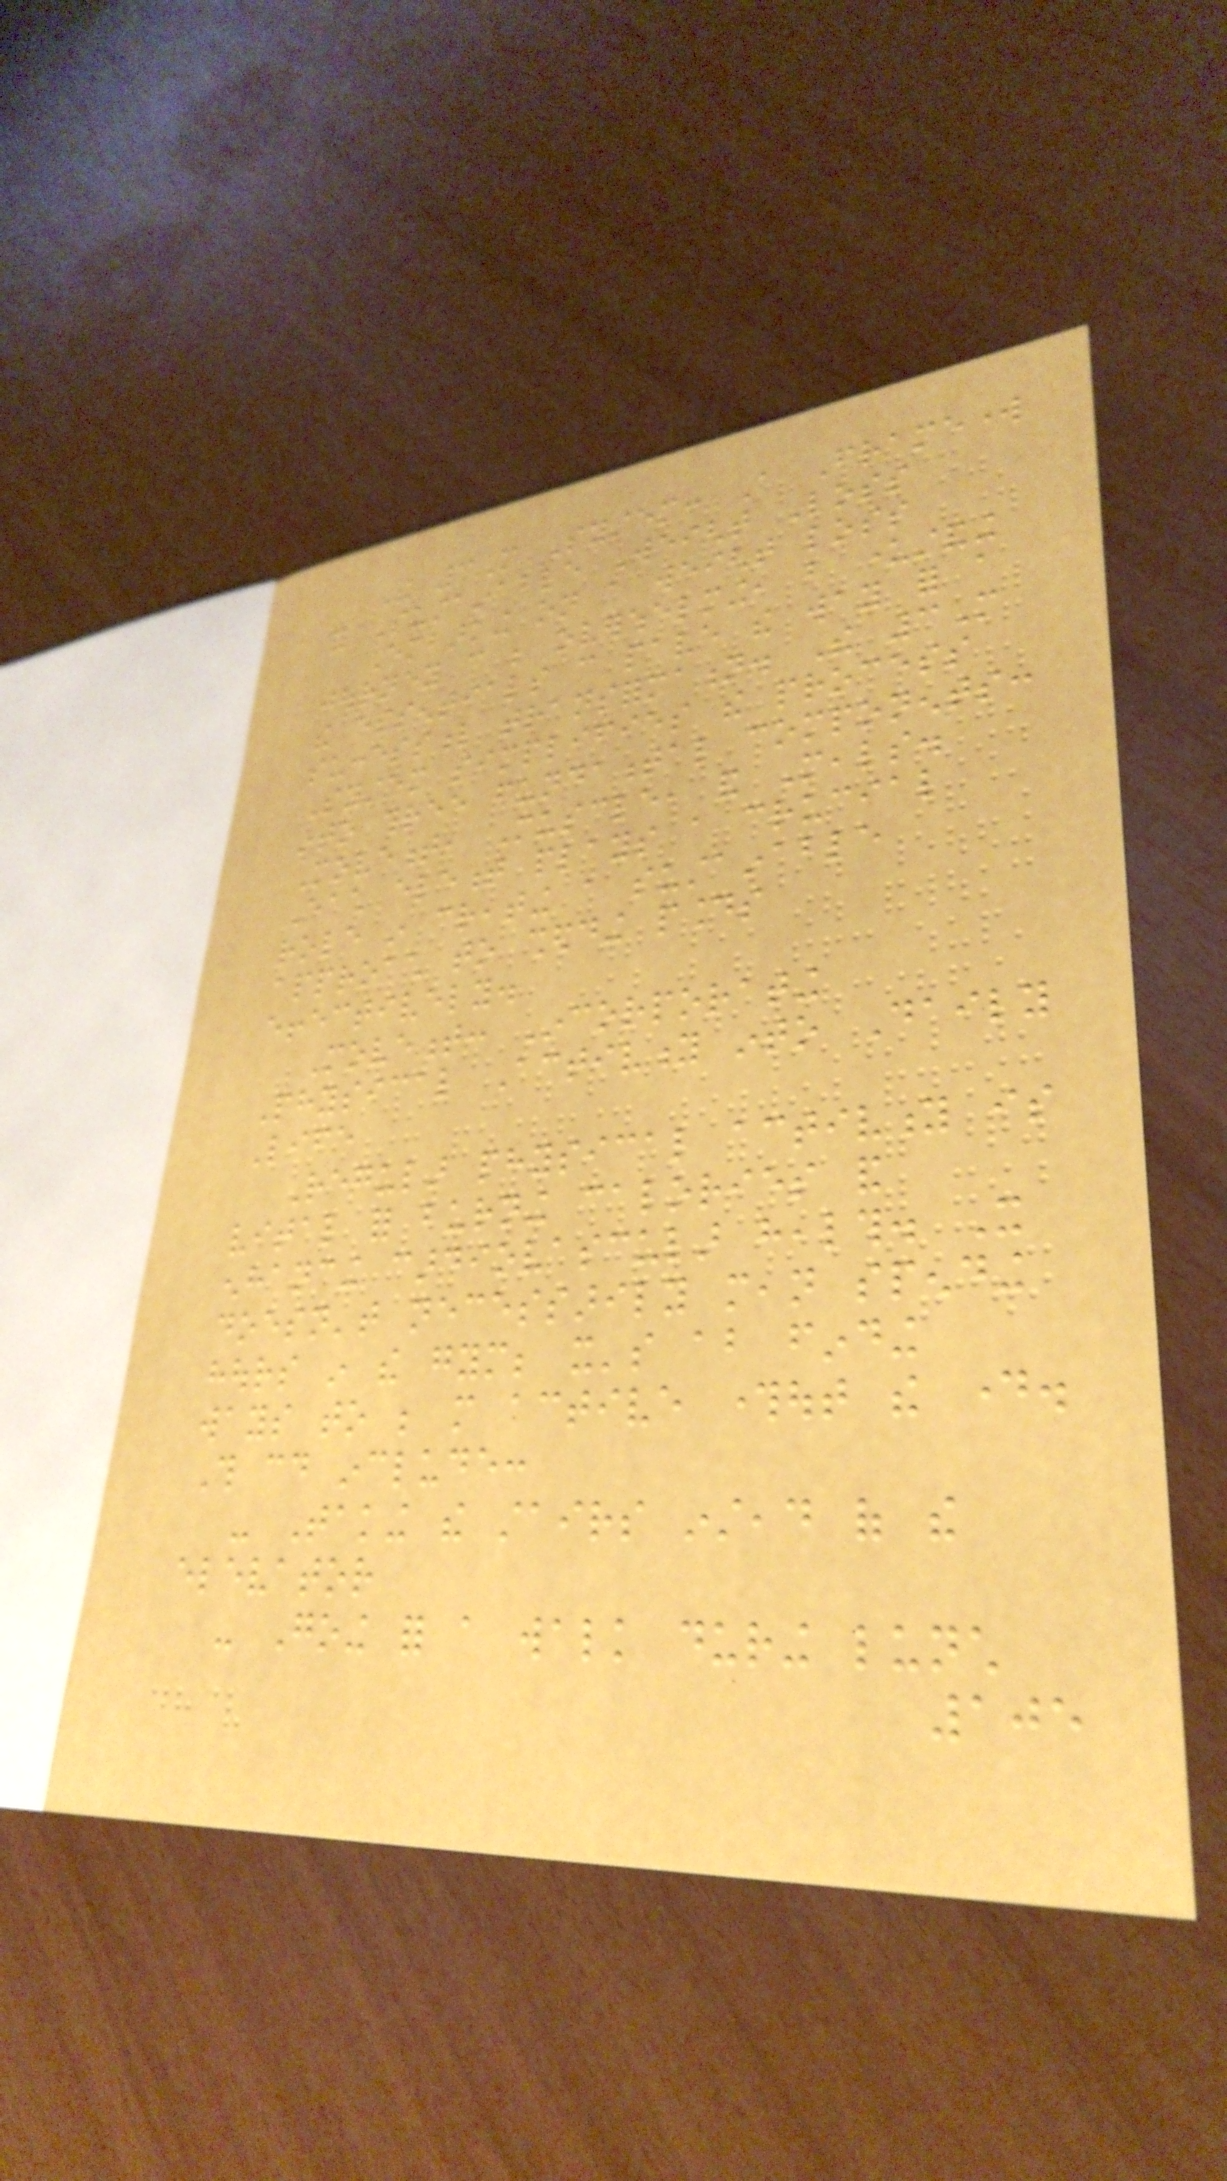The 3M System: A Framework
for Sustainable Weight Loss
Embarking on a weight loss
journey can be overwhelming, but understanding
the essentials can pave the way for a
successful transformation. The 3M
System simplifies the process
into three fundamental components:
Movement, Muscle, and Meals.
Each element plays a crucial
role in creating a sustainable
approach to shedding pounds
effectively.
Movement: Incorporating
Physical Activity into Daily
Life
Regular physical activity is
vital for burning calories and
enhancing cardiovascular health. It
doesn't necessarily mean spending
hours in the gym; it's about finding
ways to be more active throughout the day.
This could include:
- Taking the stairs instead of the
elevator
- Going for a walk during lunch
105
